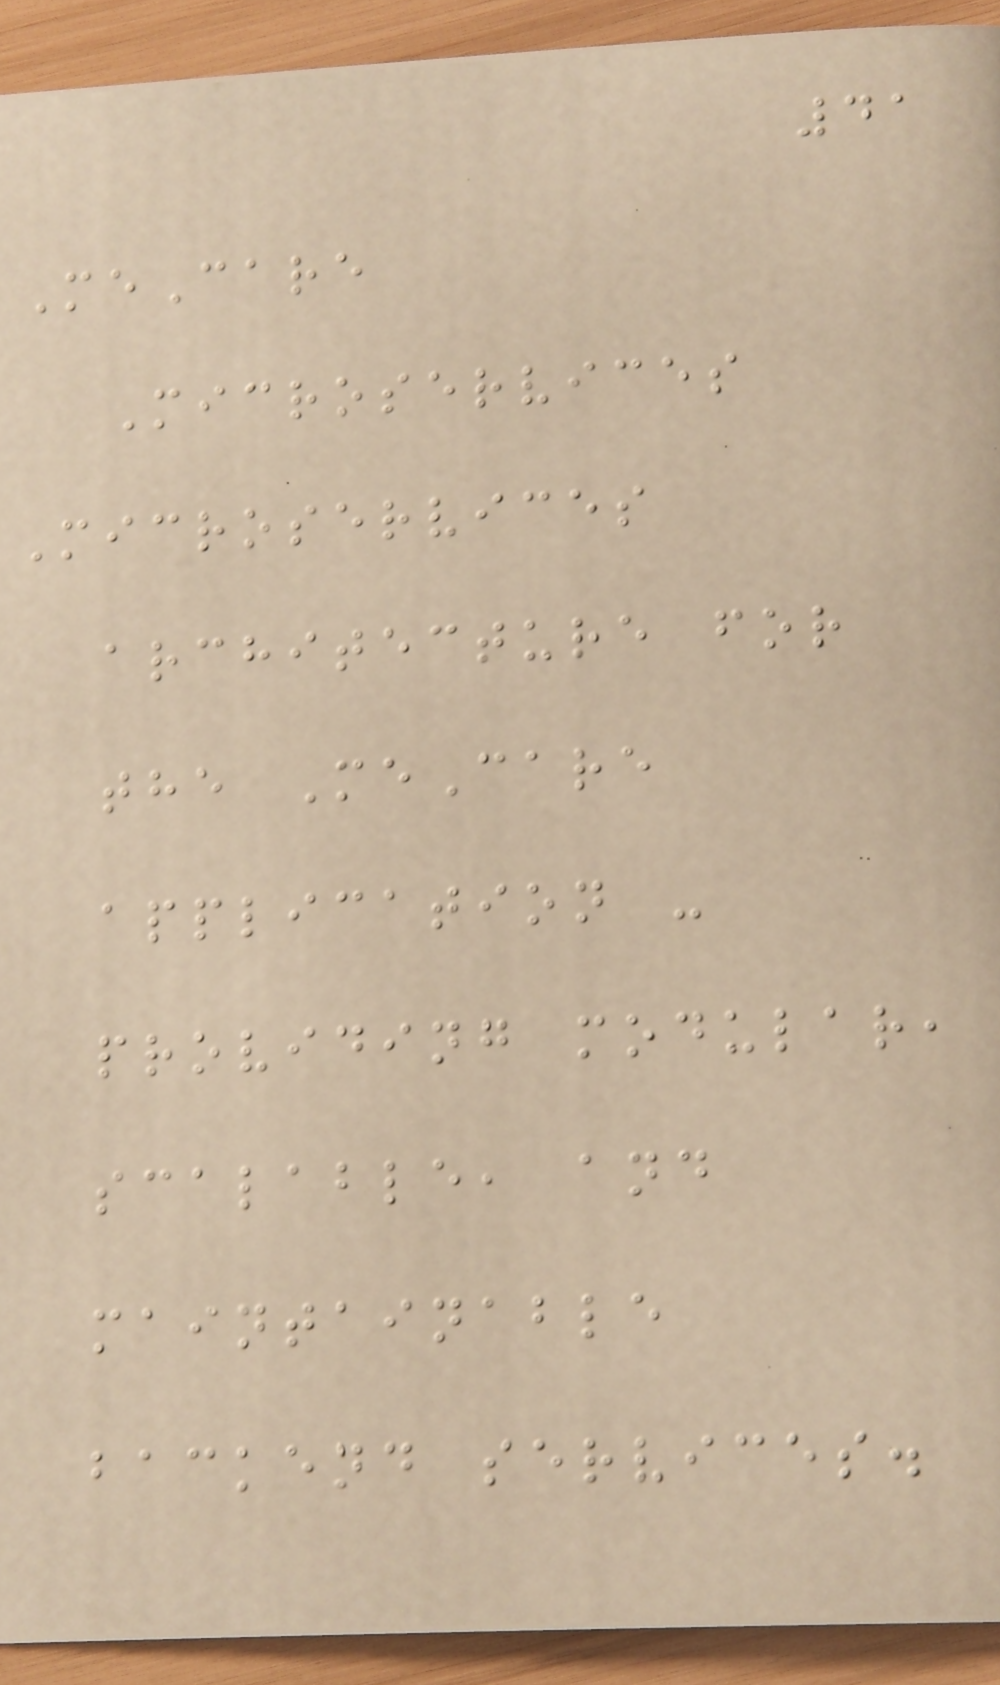41
MeCare
Microservices
Microservices
architecture for
the MeCare
application -
providing modular,
scalable, and
maintainable
backend services.
